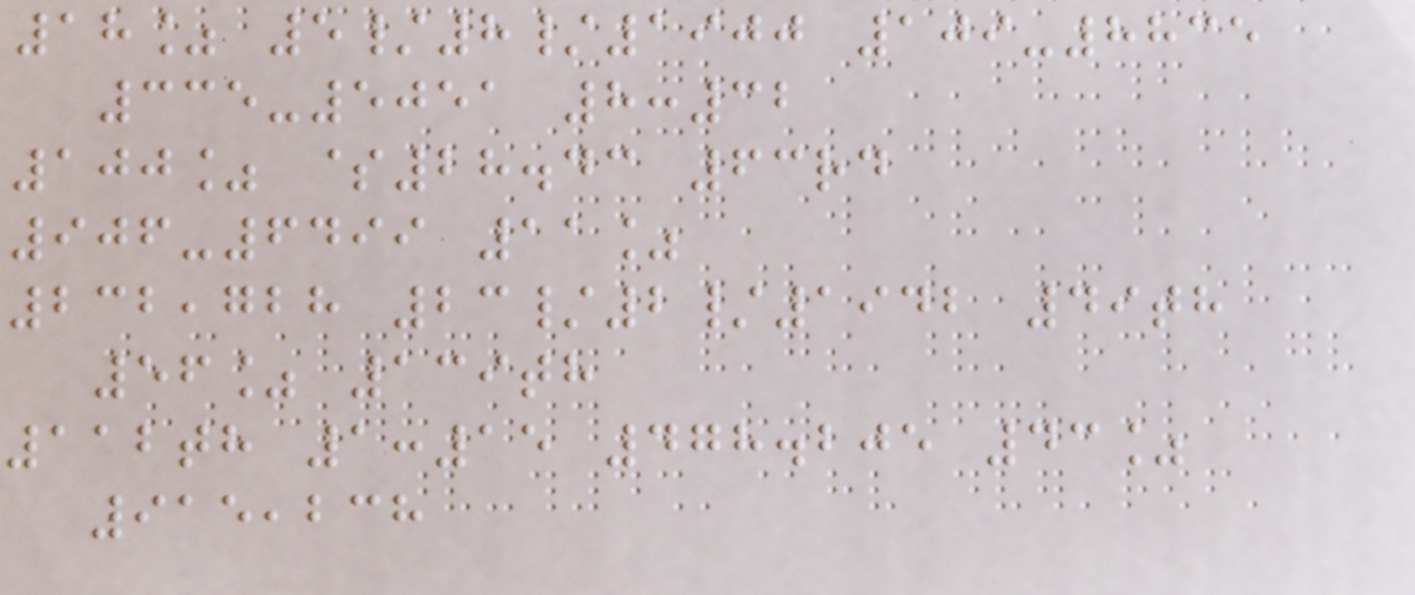18% 5/8/1900 109-8835
335-5051 8:32
100% $28.43 63rd
906-6499 11%
232,728 23/2/1942 49th
56% 139th
112th 1:15 478.205 43%
915,238
